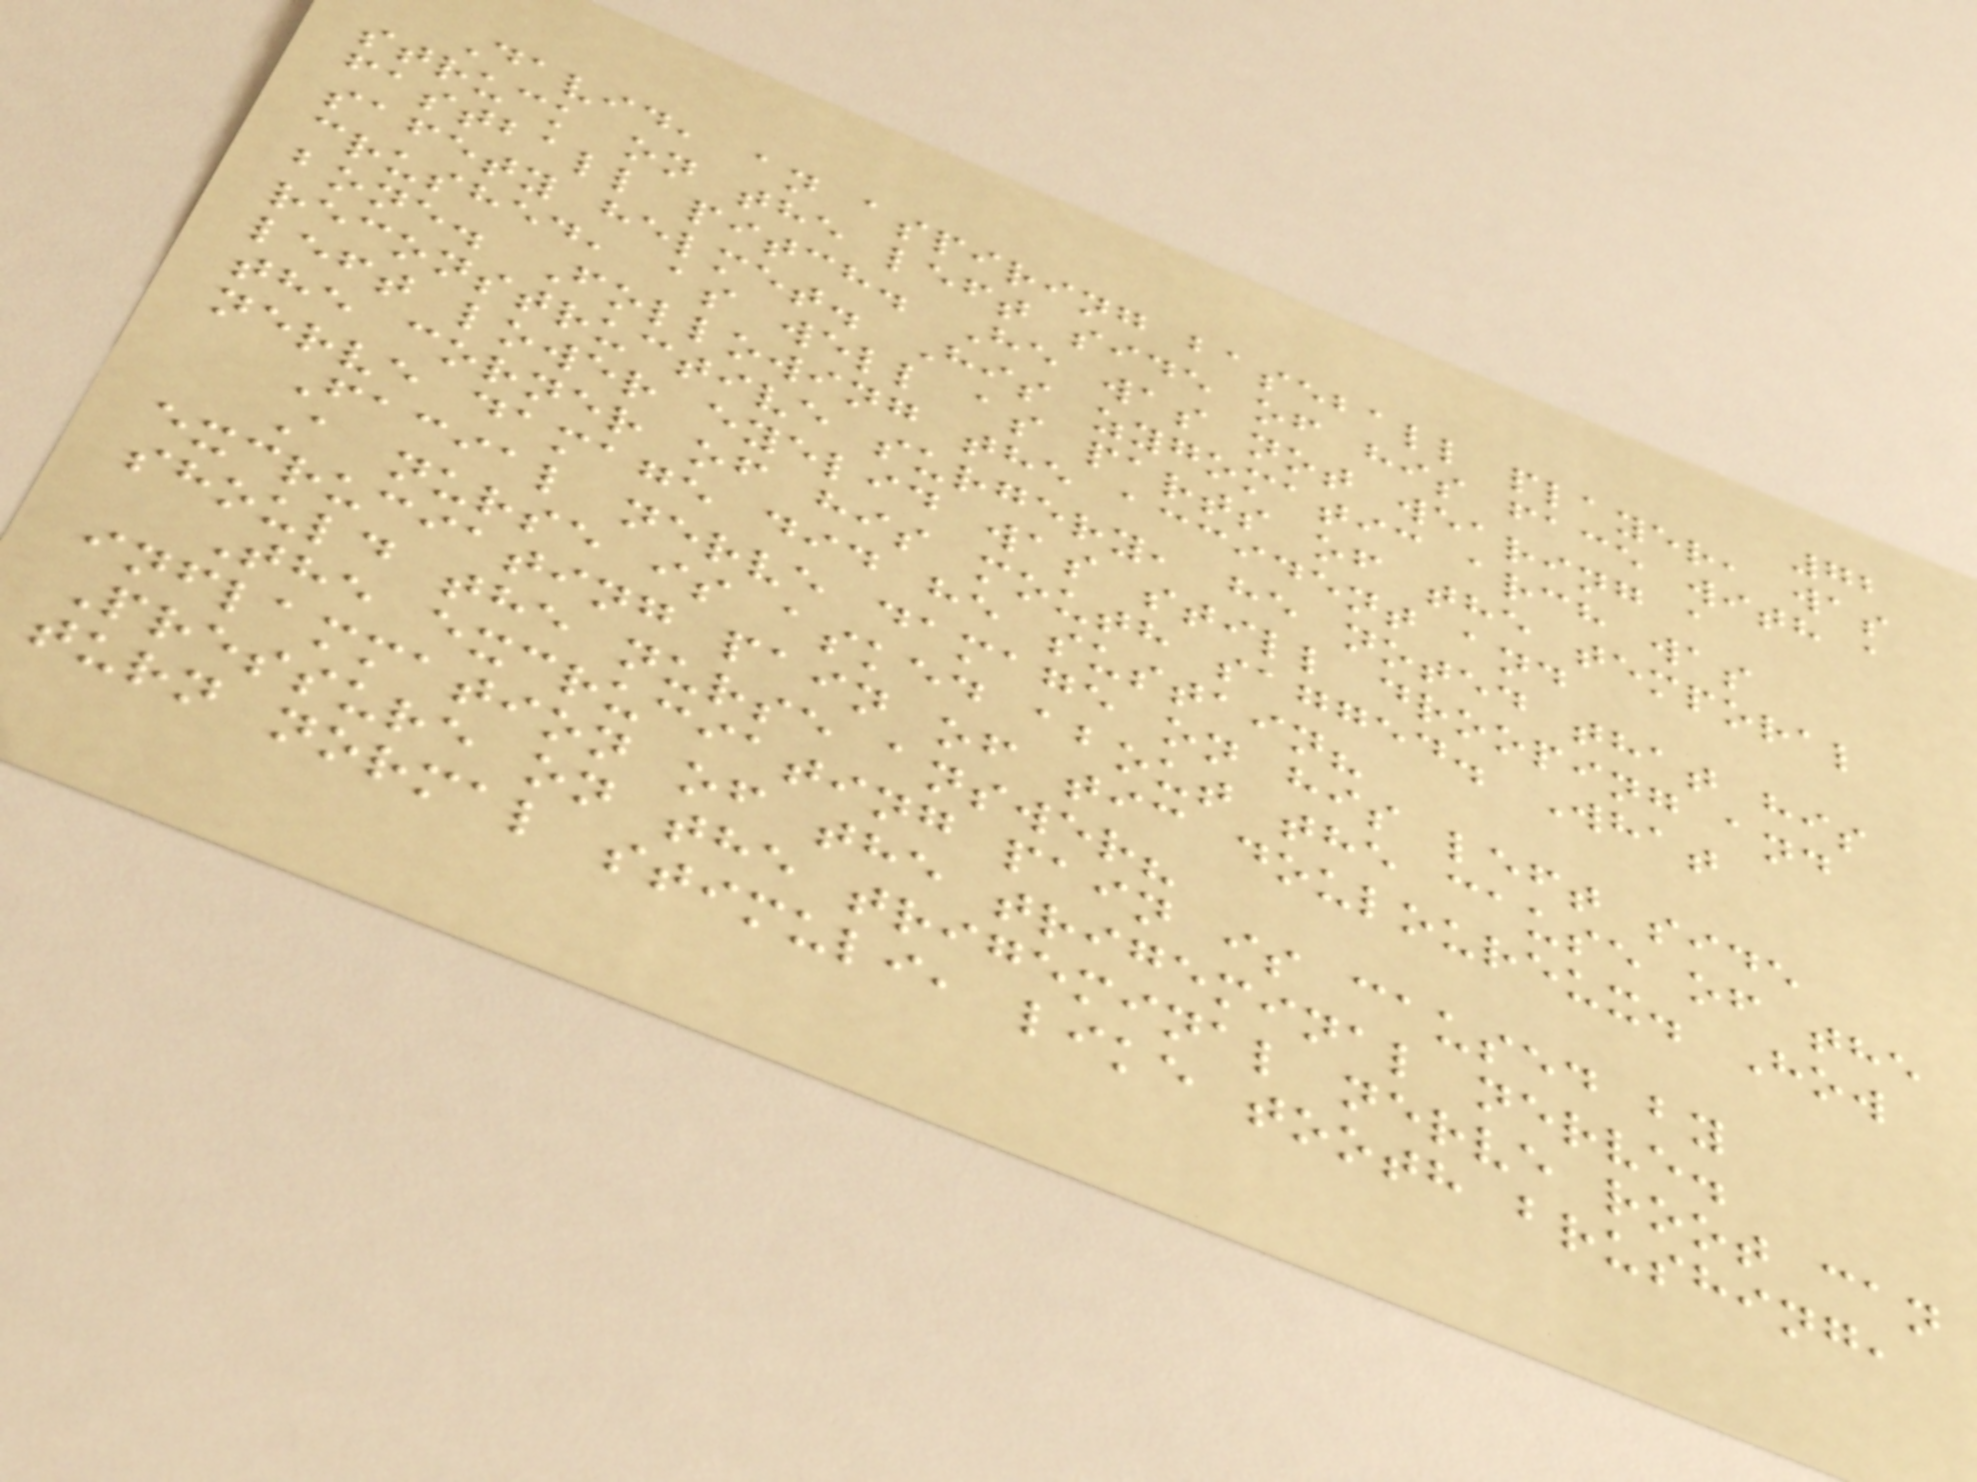72
David, an aspiring baseball player, was
struck on the left side of his face with a
fastball pitch. He was not wearing a
safety helmet. His zygomatic arch was
crushed, as well as parts of the temporal
bone. Following the accident and
reconstructive surgery, he noted that his
left lower eyelid was still drooping and
the corner of his mouth sagged. What
nerve damage did he sustain?
Facial nerve damage on his left side
A nurse is asked about the cause of the
excruciating pain of tic douloureux. How
should the nurse answer?
The excruciating pain is caused by
inflammation of the trigeminal nerve.
Pressure on the trigeminal nerve root can
turn normal stimuli, like tooth brushing,
